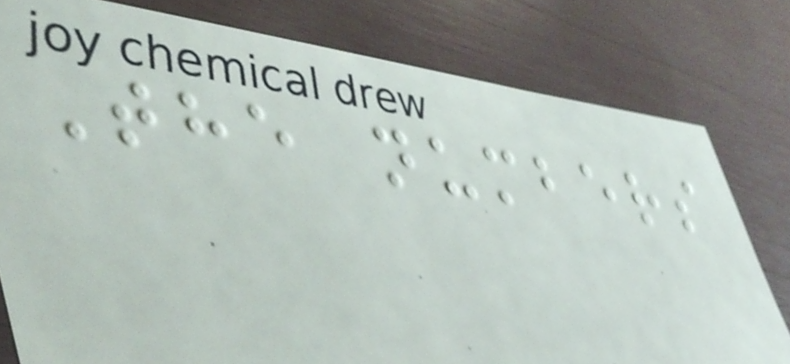The numbers
